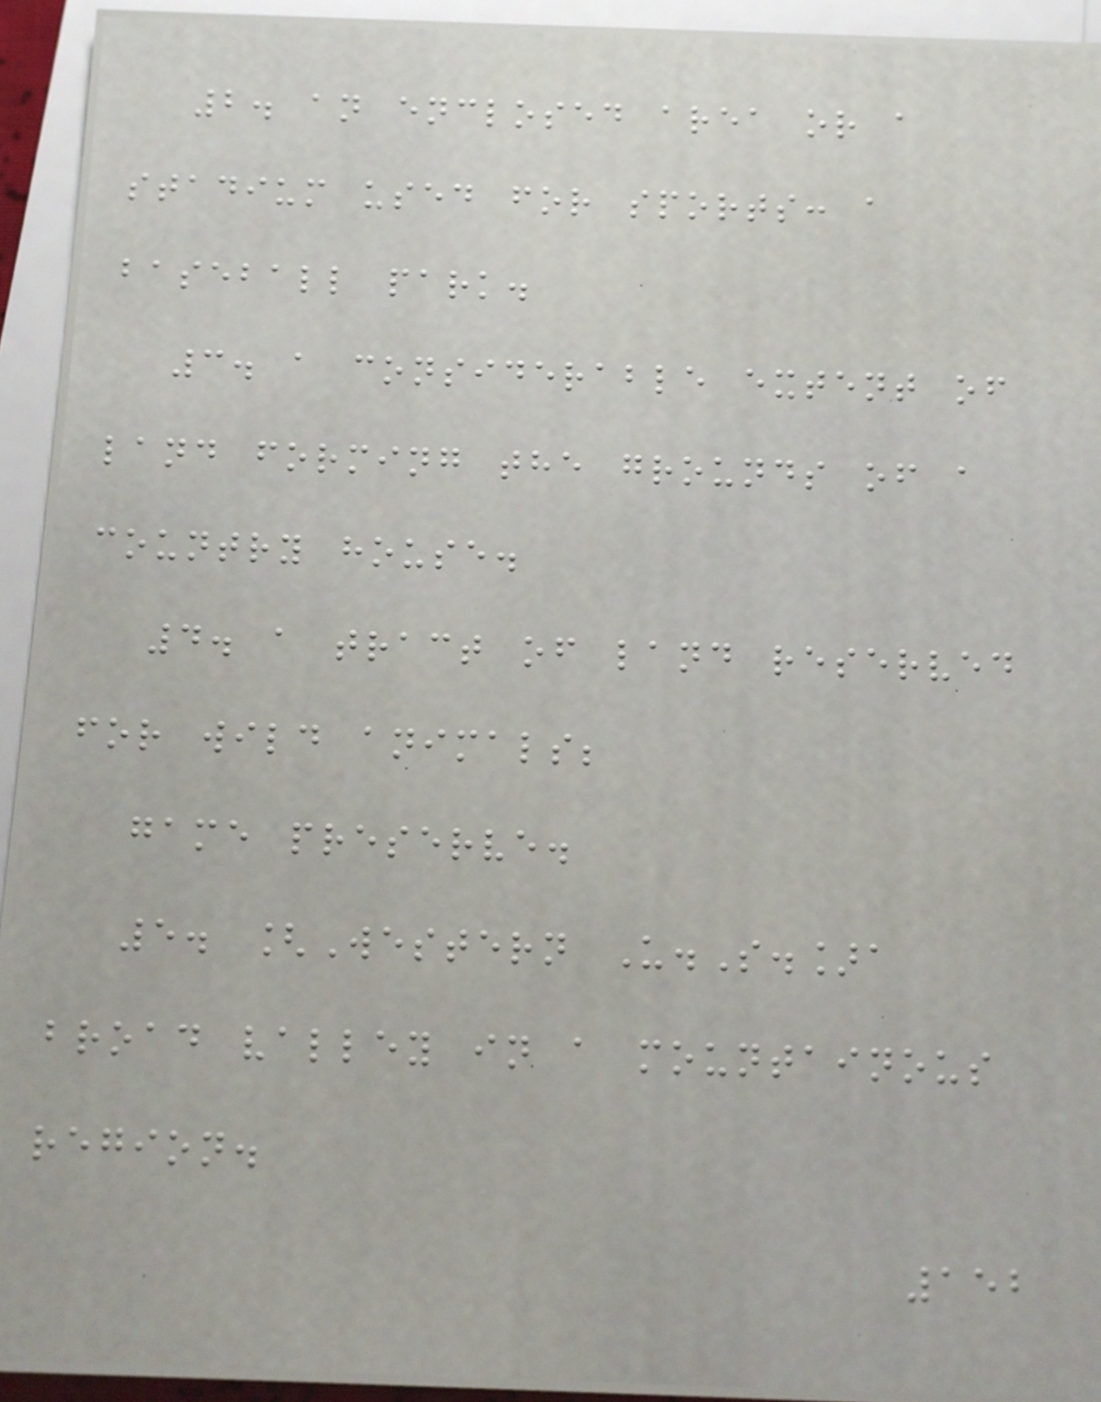2. an enclosed area or a
stadium used for sports: a
baseball park.
3. a considerable extent of
land forming the grounds of a
country house.
4. a tract of land reserved
for wild animals;
game preserve.
5. [Western U.S.]a
broad valley in a mountainous
region.
152
